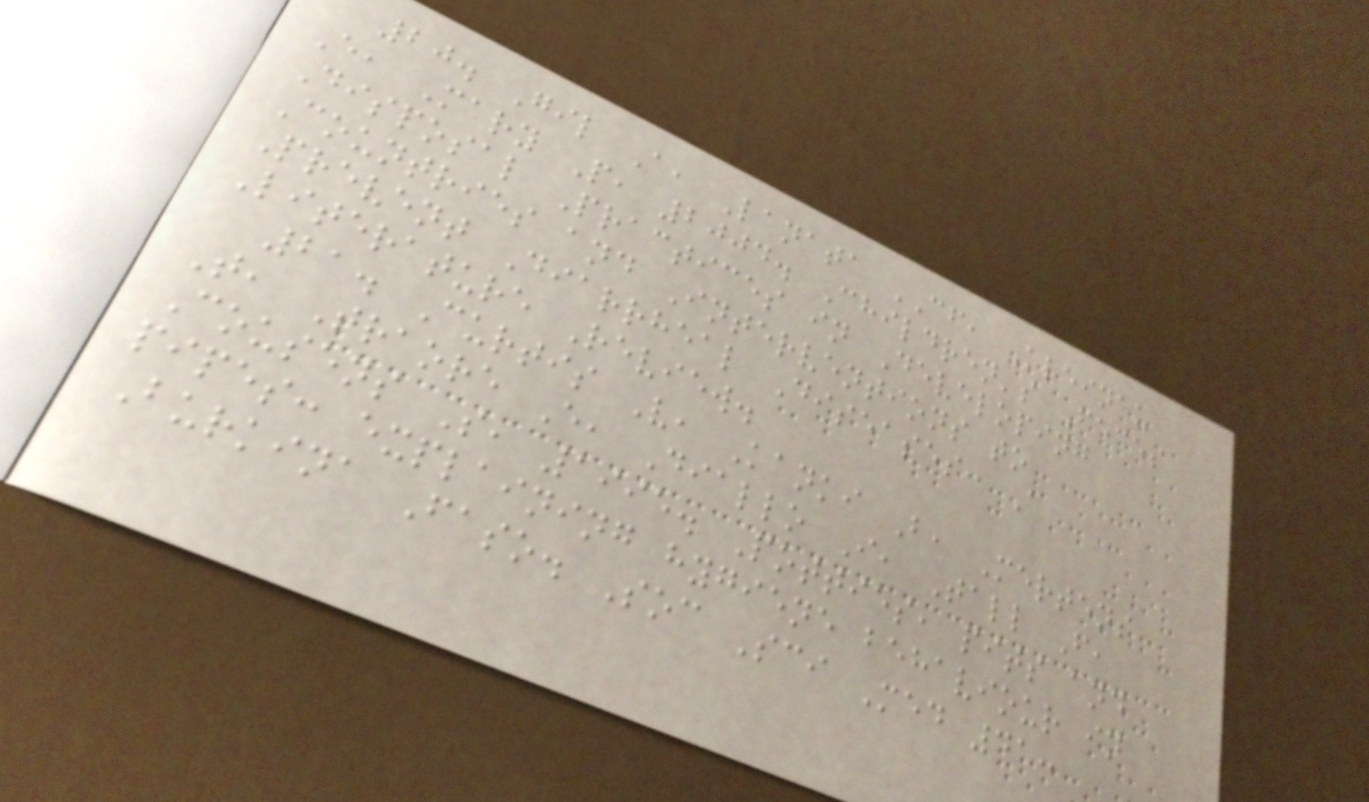20. Gil A, Lanata CF, Kleinau
E, Mary P, 2004. Children's Feces
Disposal Practices in Developing
Countries and Interventions to
Prevent Diarrheal Diseases: A
Literature Review.
21. Curtis V, Kanki B, Mertens
T, Traore E, Diallo I, Tall F,
Cousens S, 1995. Potties, pits and
pipes: explaining hygiene behaviour in
Burkina Faso. Soc Sci Med 41:
